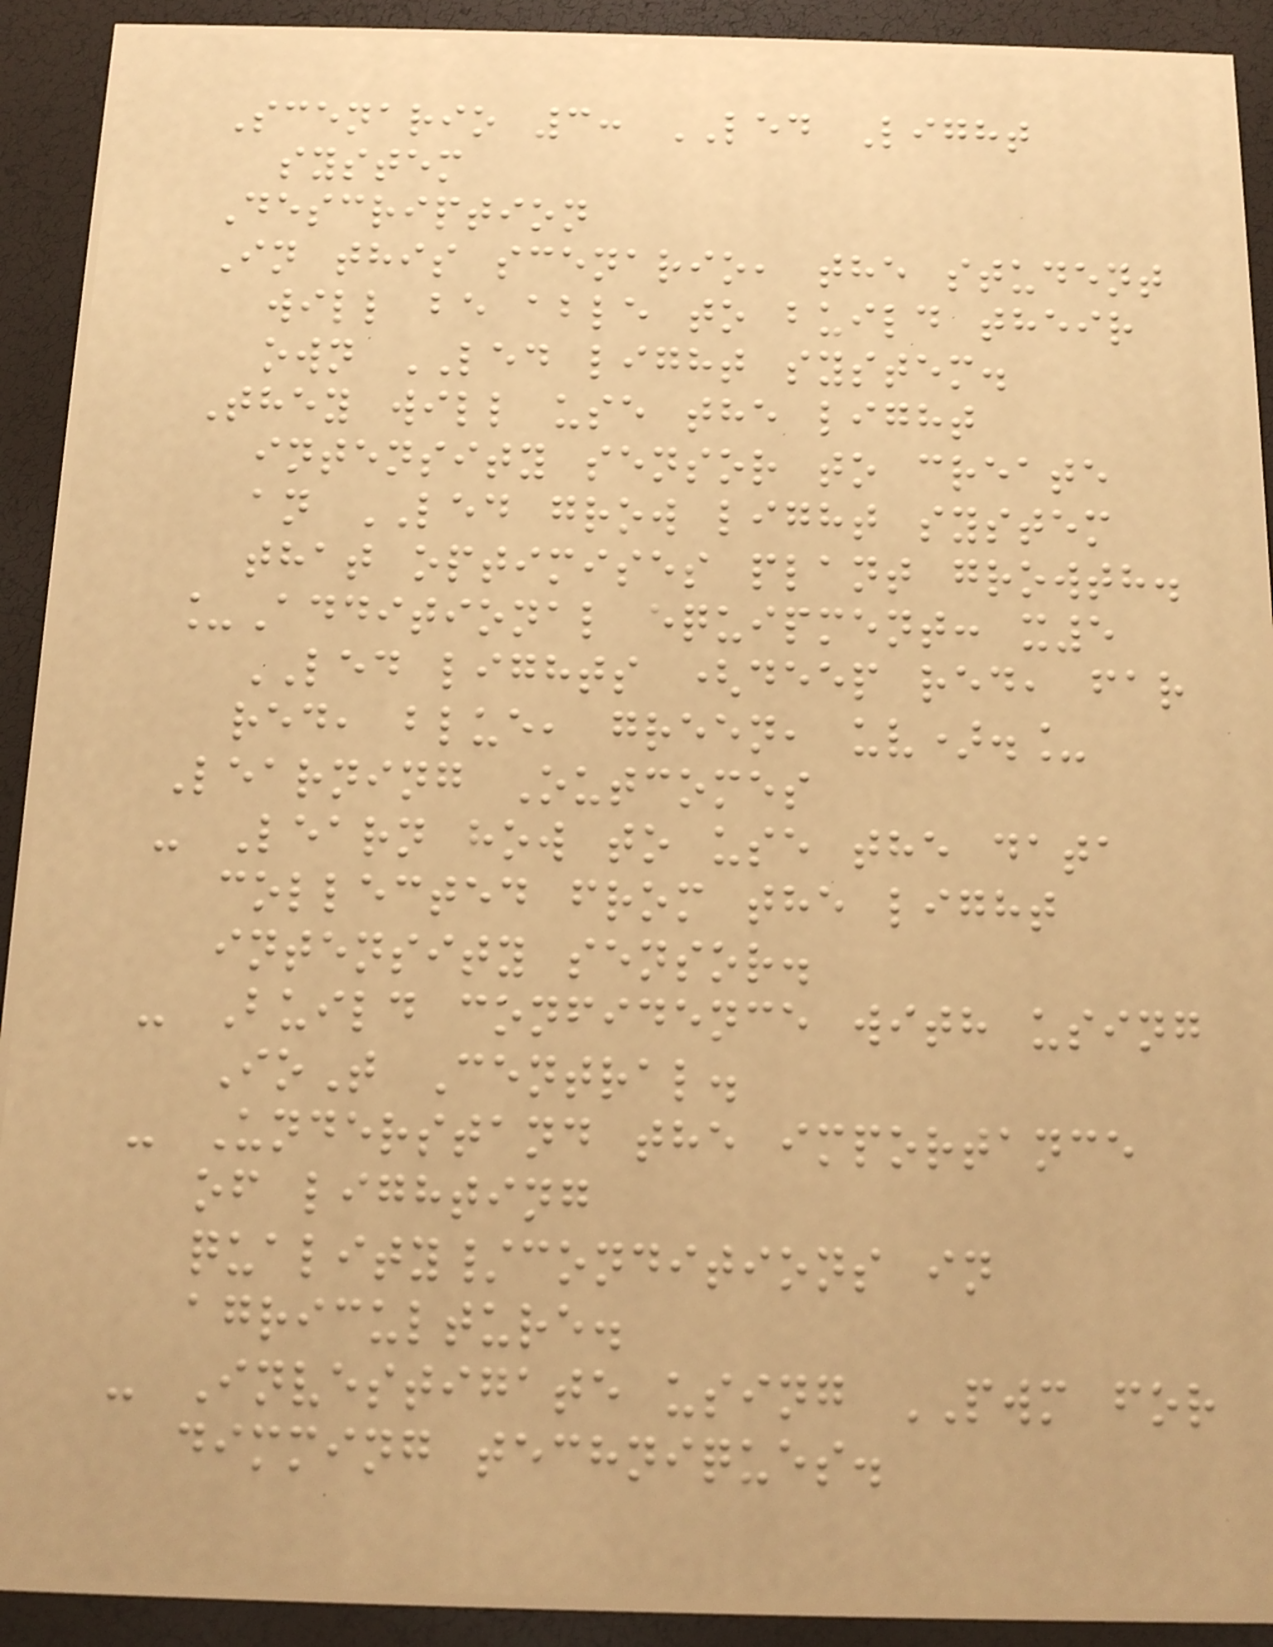Scenario 3: LED Light
system
Description
In this scenario, the student
will be able to build their
own LED light system.
They will use the light
intensity sensor to create
an LED grow light system
that optimises plant growth.
_Additional equipment: x5
LED lights (deep red, far
red, blue, green, uv)._
Learning Outcomes
- Learn how to use the data
collected from the light
intensity sensor.
- Build confidence with using
IoT Central.
- Understand the importance
of lighting
quality/conditions in
agriculture.
- Investigate using PWM for
dimming techniques.
